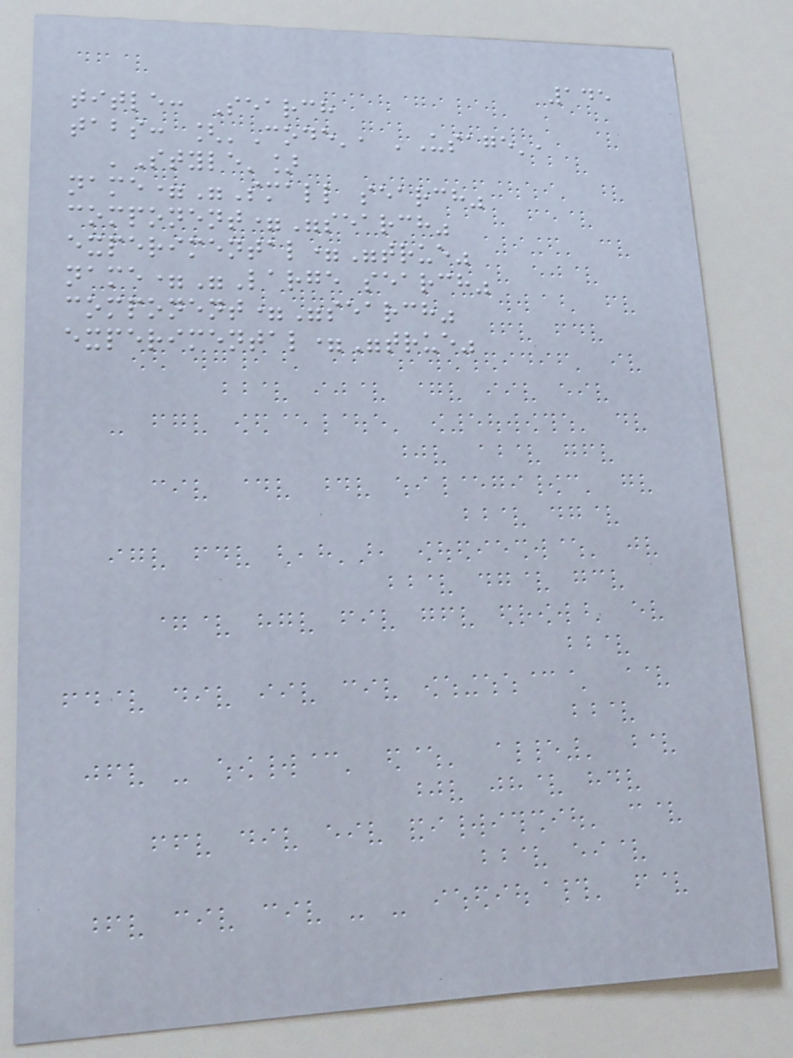145
title: Search
tabs: ['Code', 'Usage',
'Style']
name="Small search"
component="search"
experimental="true"
name="Large search"
component="search"
experimental="true"
